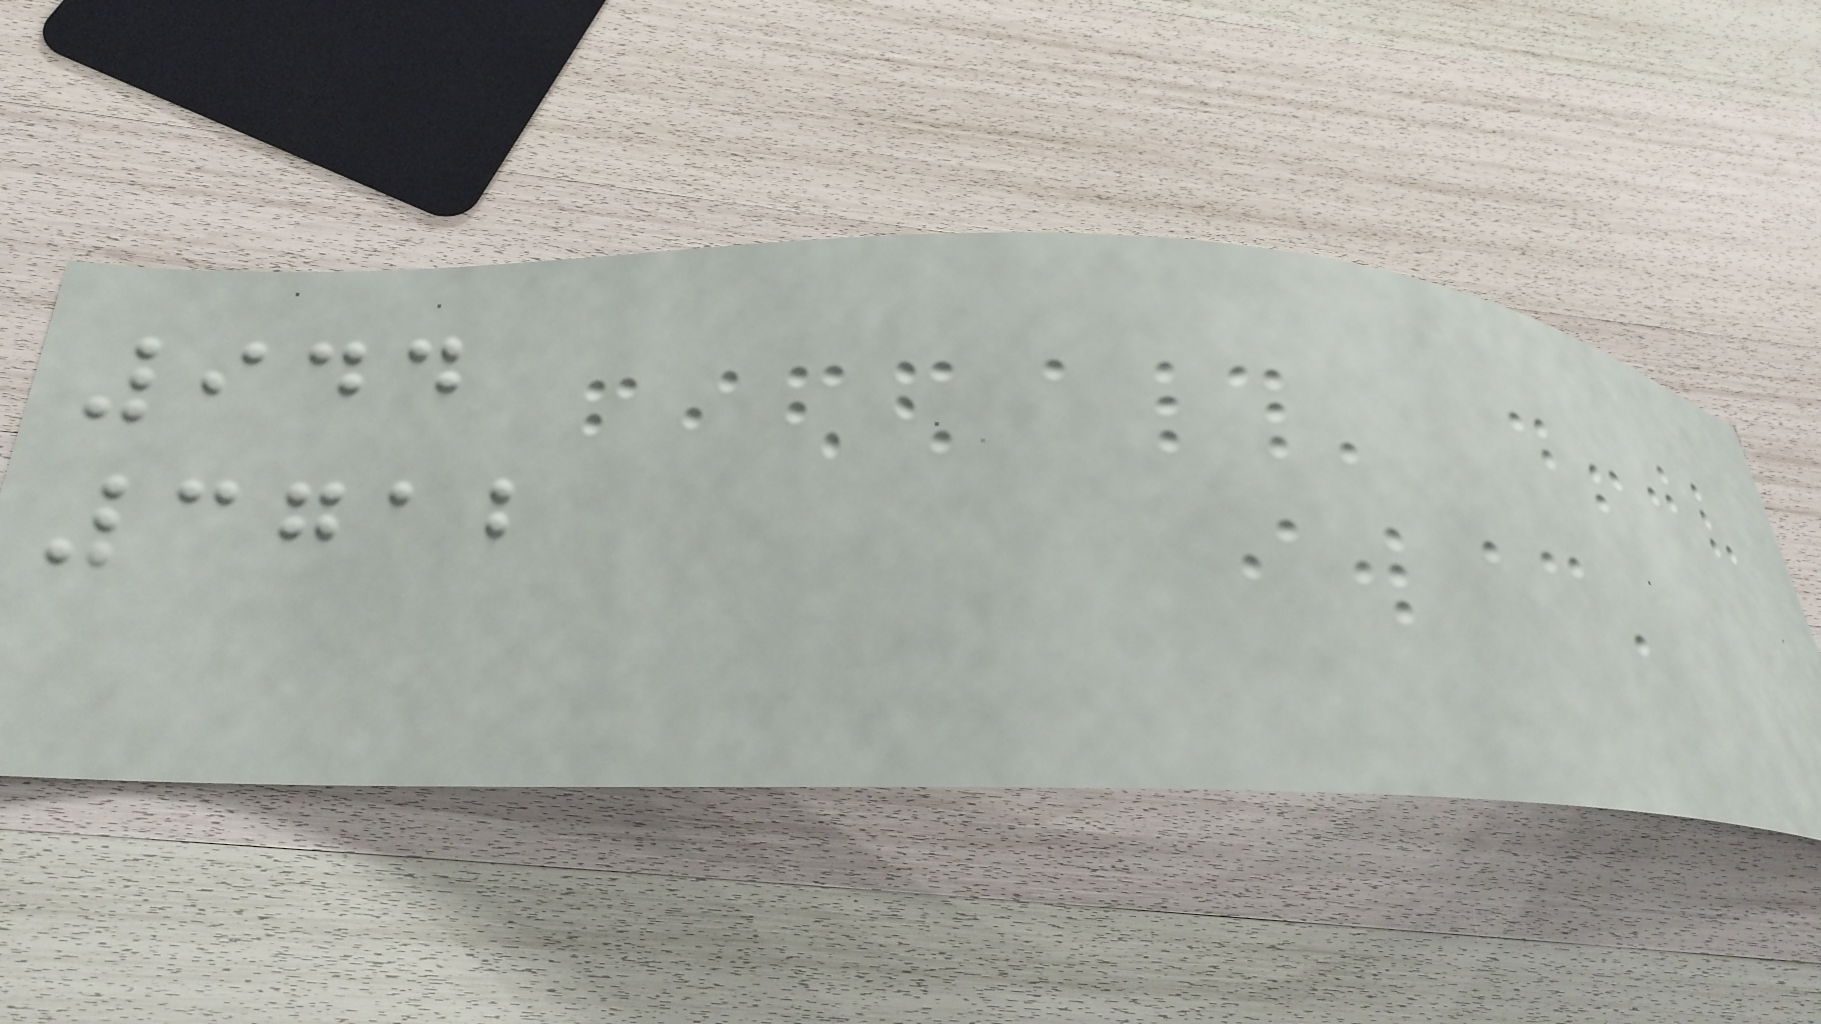944
3712
